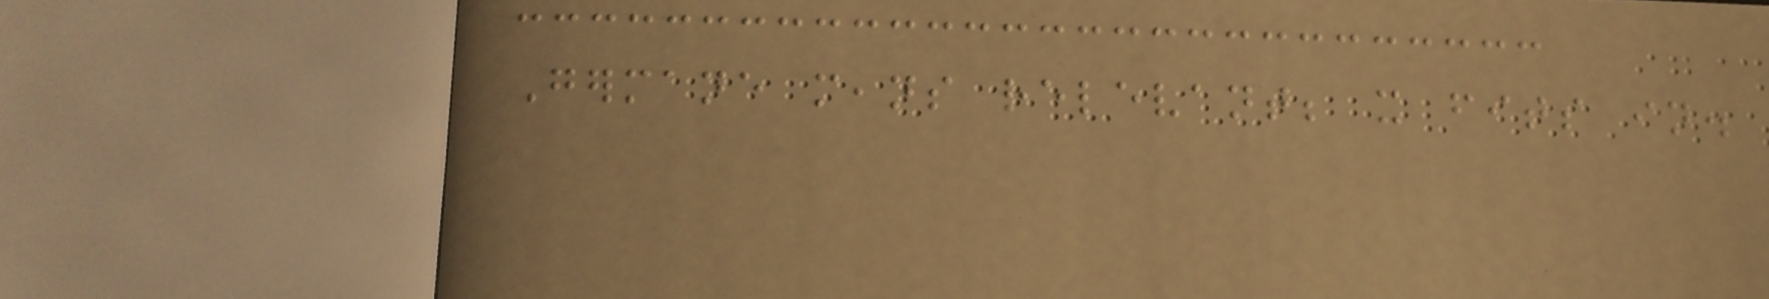Germane means relevant; it fits in.
